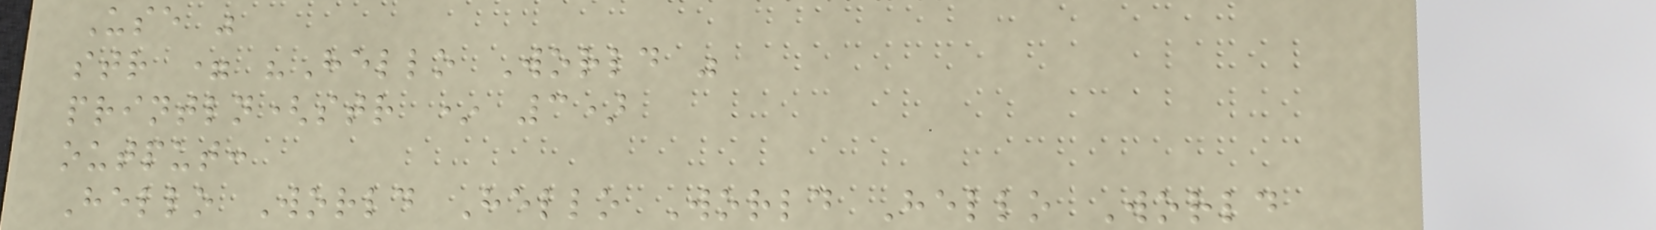Use "
str = "Hello World "
println(str * 3)
output:
Hello World Hello World Hello World
